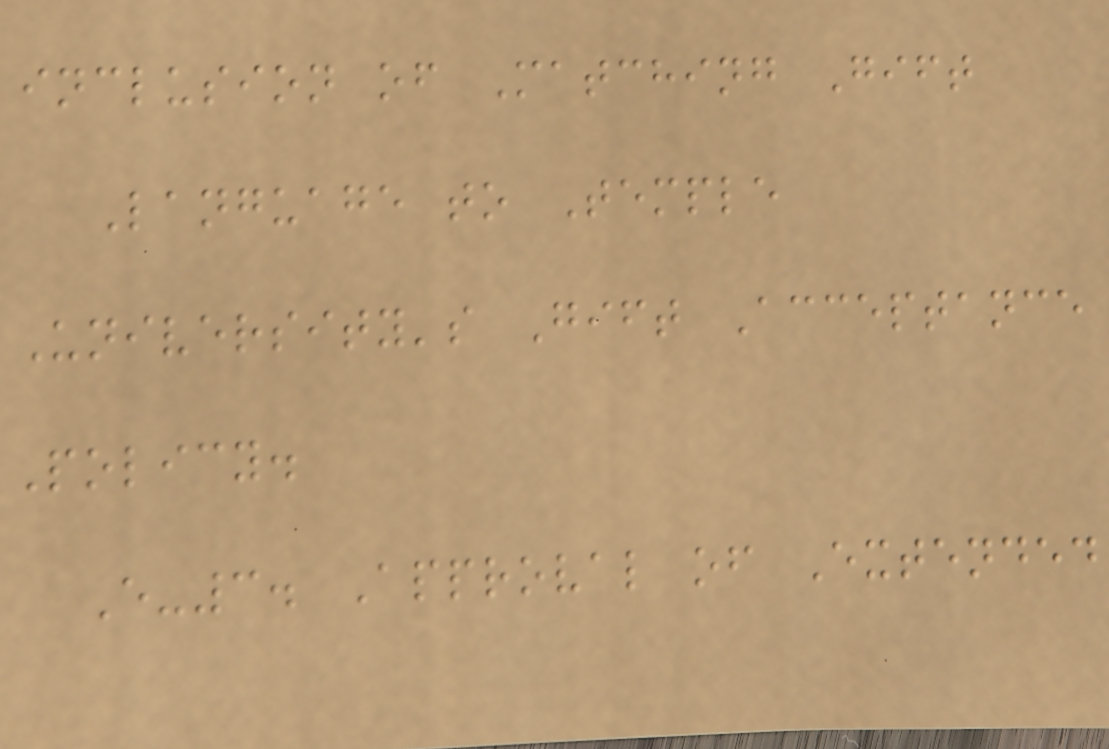inclusion of Matching Gift
Language to Temple
University's Gift Acceptance
Policy.
E-3. Approval of Extended
